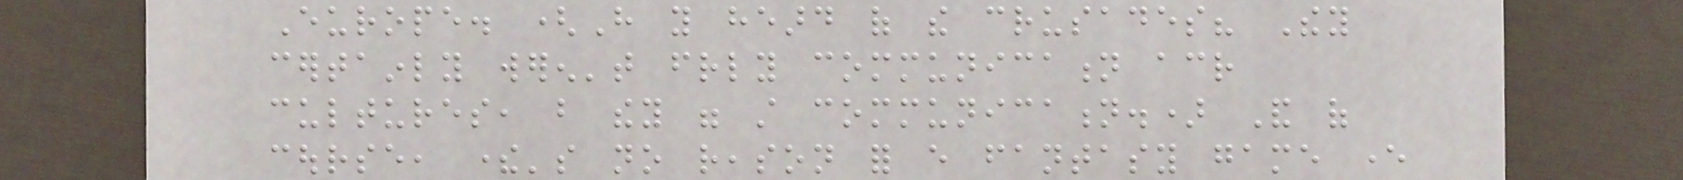Europe. (Have you heard of the crusades? They
certainly weren't friendly communication across
cultures, but they were still communication.) And of
course, there's no reason for every fantasy game ever
